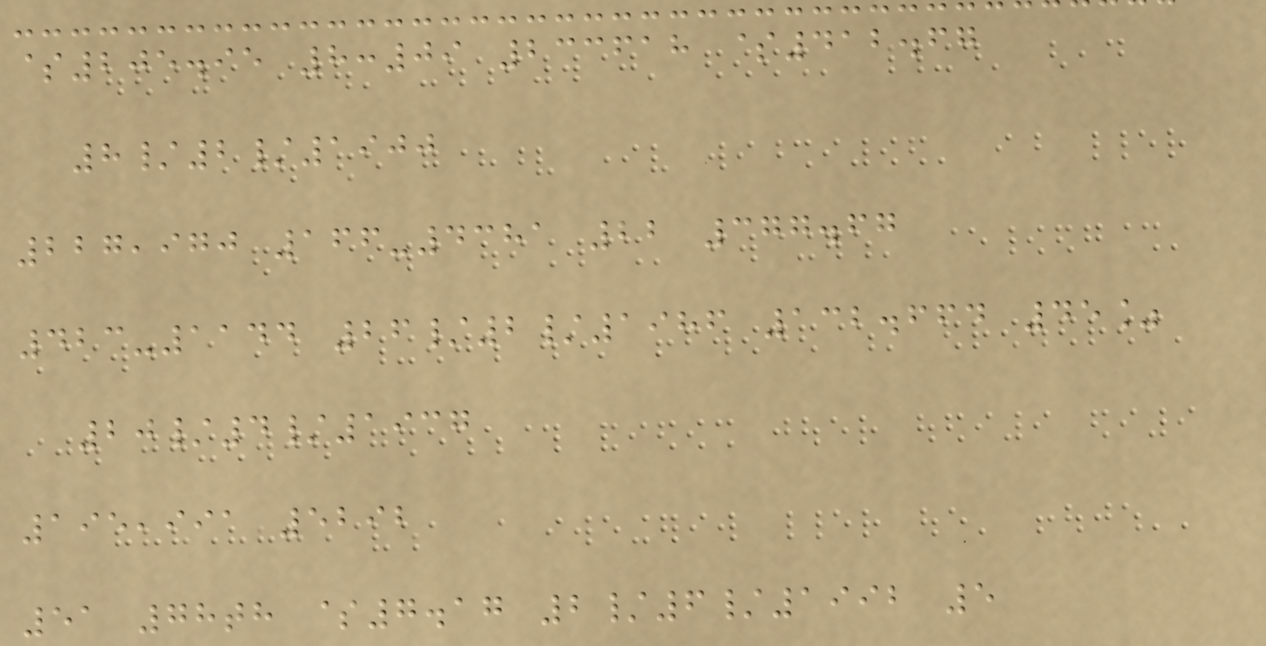$205.95 8:09 233618 $412.67
8/2/1900
227,970 166-4381 22 377.67
423-1144 26/2/1986 132.664 45%
20/4/1937
195,991 5292
51 78th $7.17 2/6/1992 5
